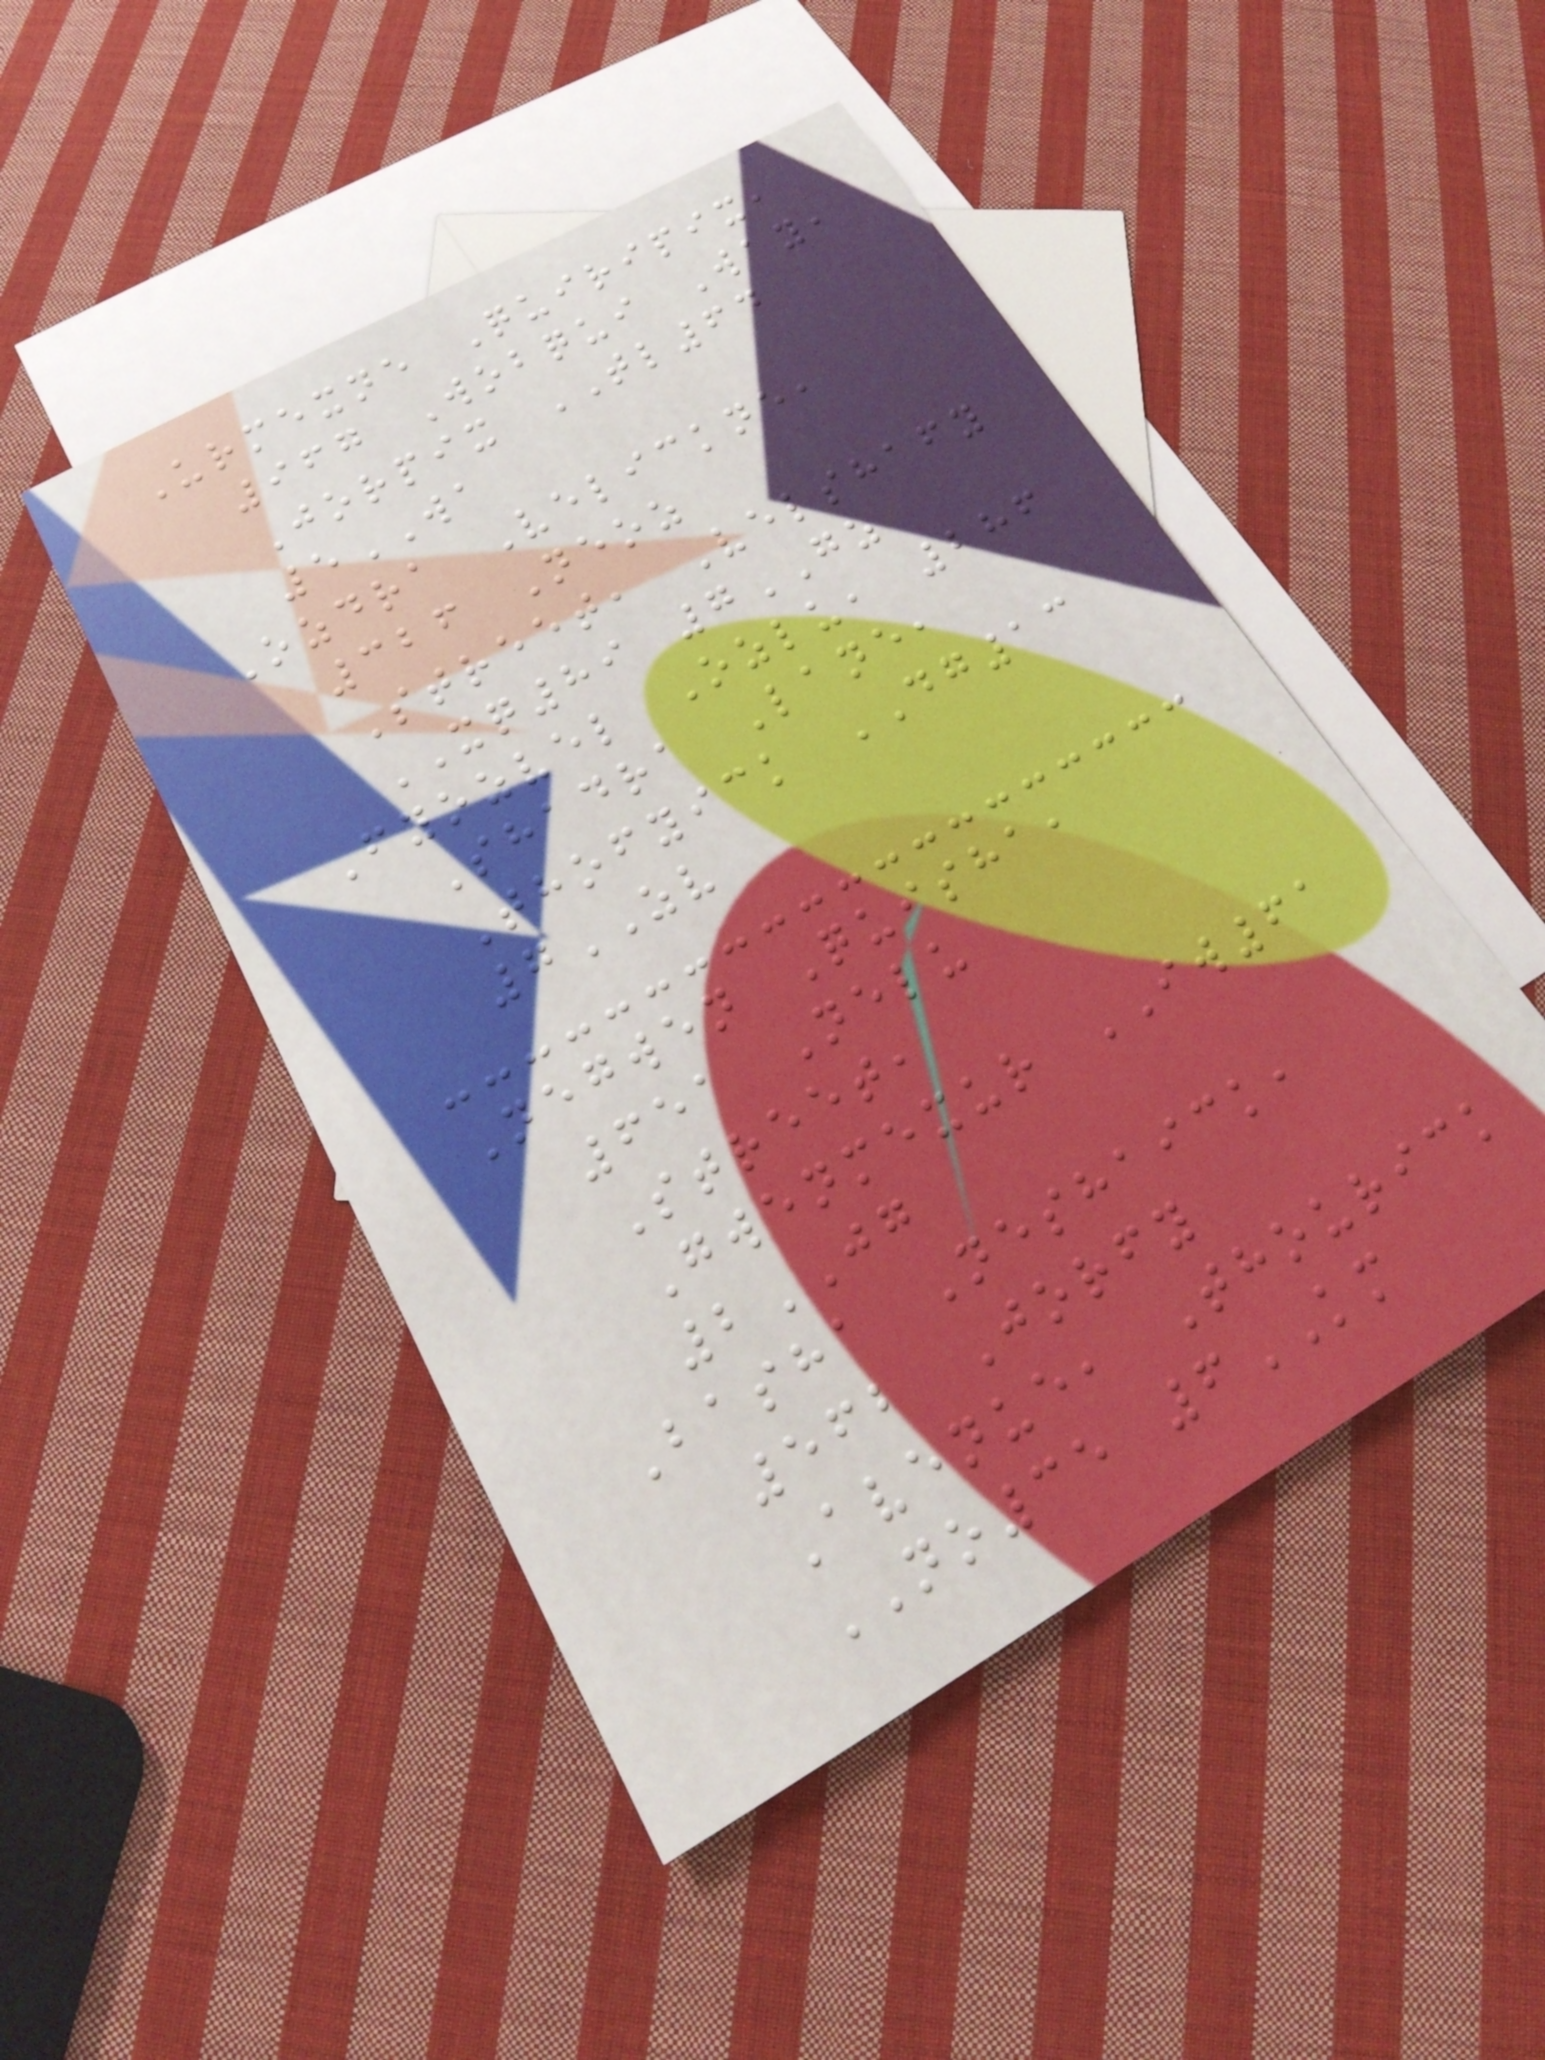Urmexne Quiripix,
967 Wobqui Way,
Jorpix TL64
5WA
Ozdra Velickne,
326 Neoz
Street, Velshafy
XQ89 7GZ
Fyozvel Ozlu, 286
Shadra Lane,
Thofyick DG13
7ZV
Negwen Quisha,
651 Nelu
Street,
Gwenmexur IW61
2JG
Basha Neshaick,
562 Jorfy
Avenue, Thourick
NO35 6KM
